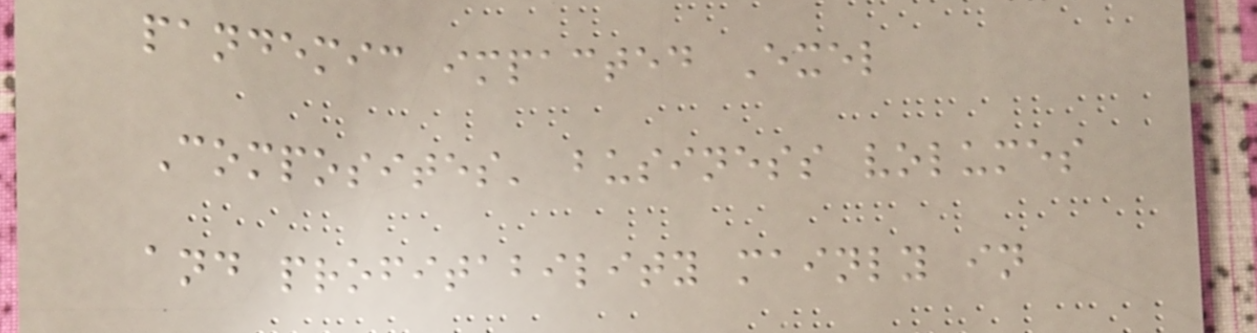pandemic impacted Exel
Composites' business volumes
and profitability mainly in
